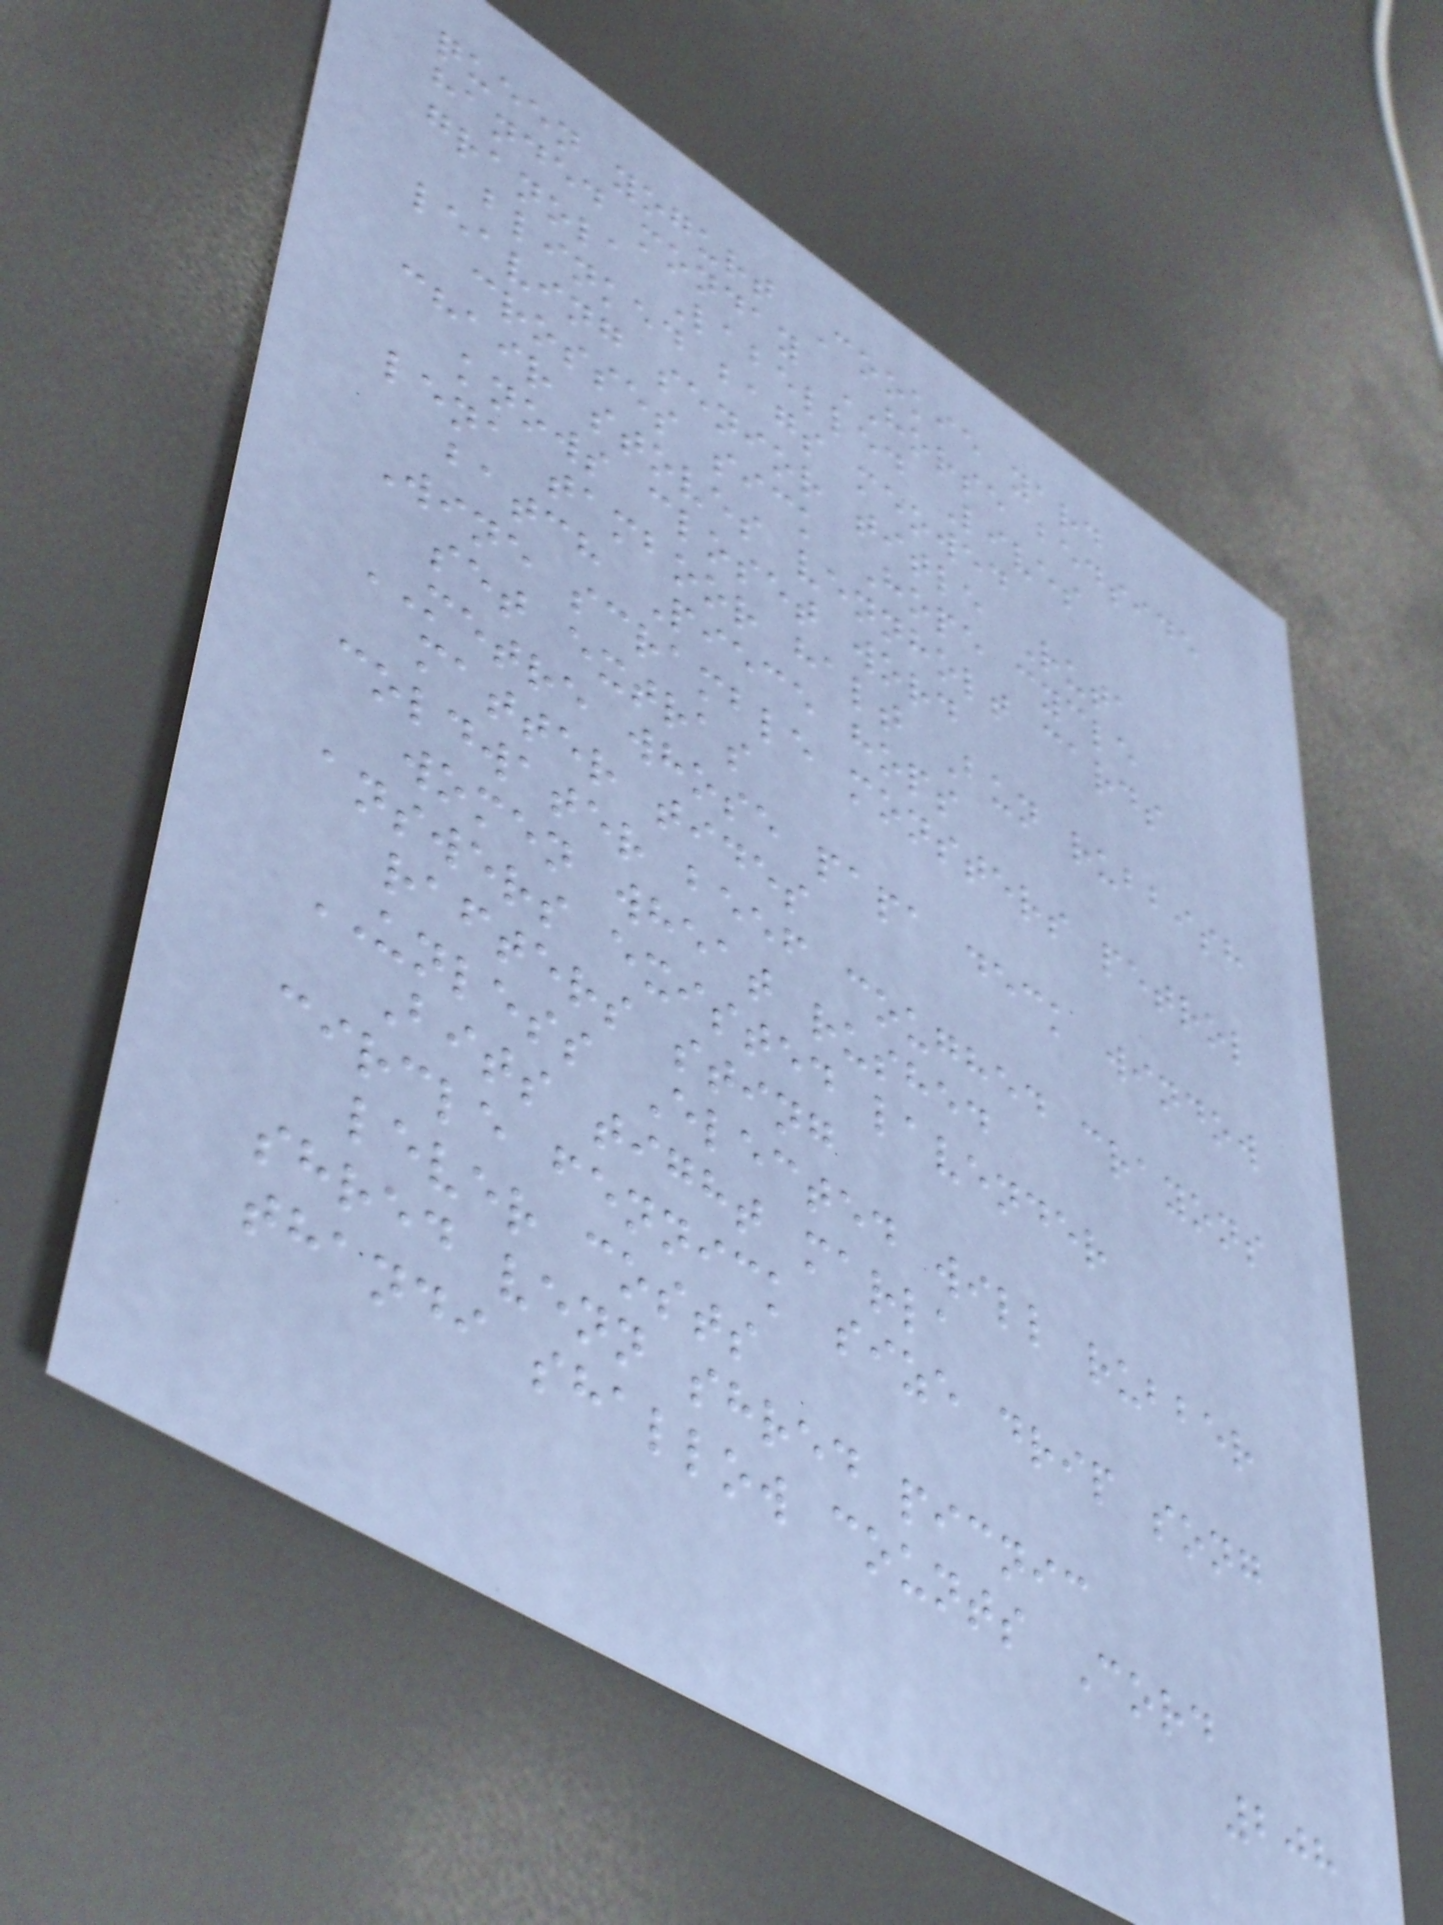queen yogurt Cookie yard
handed monday HORSE bedside
granola Labelled Lives
blinked bags meowed
leaving senior title Ruta
crosses sick Hope cycle
chair stoves vennholt cards
knows closet word
lena tamboor halt Bun rubbish
batch Piece hops
Wine scramble monsters petrol
set extras
METRE whose papa deck window
matter tides
coldwater beef coughed crayons
women wheat rushed
answers existed lavender
rafters sting
UNLESS Elected will rubber
Bits tight marla
circle fennick size drip song
lever costs
shred venn shred picnic
thandi shallow counts Cord
208
